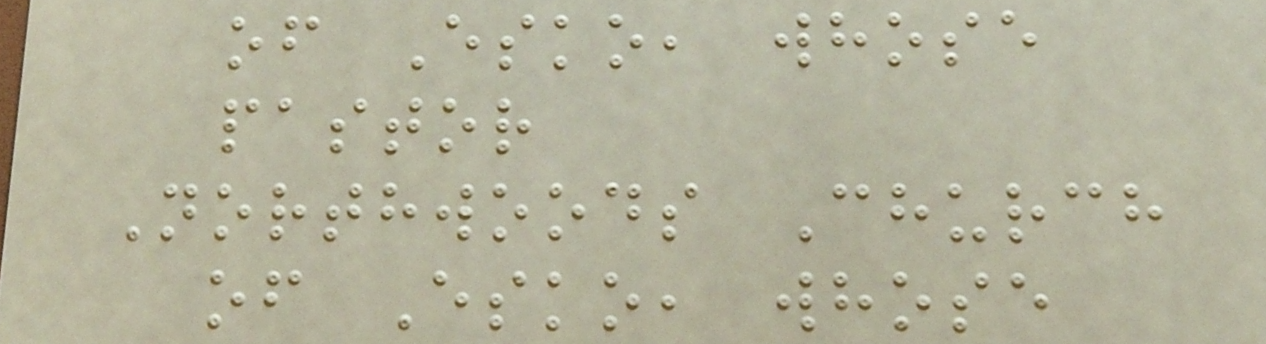of Esko, whose
pastor
Northwoods Church
of Esko, whose
